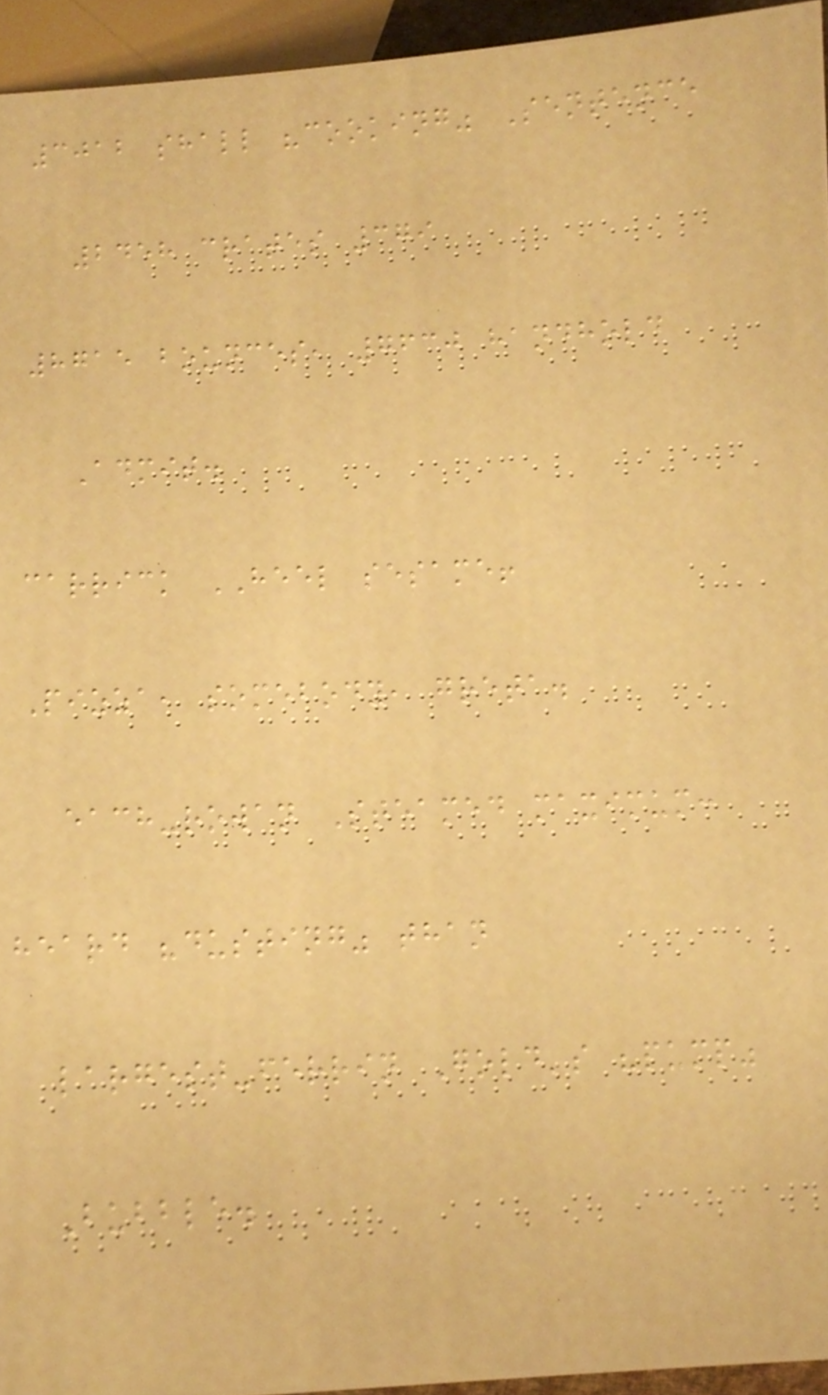3012 shall "cooking" Sentence
2458 crates 379
8715 bounces, 7630 handhold
Admit.
carrick HEEL sesame!
Pizza, somebody, greta.
each-rowan Steamed maximum:
heard "dusting" than
largest-ferrin Gold's "pump"
Bubble.
